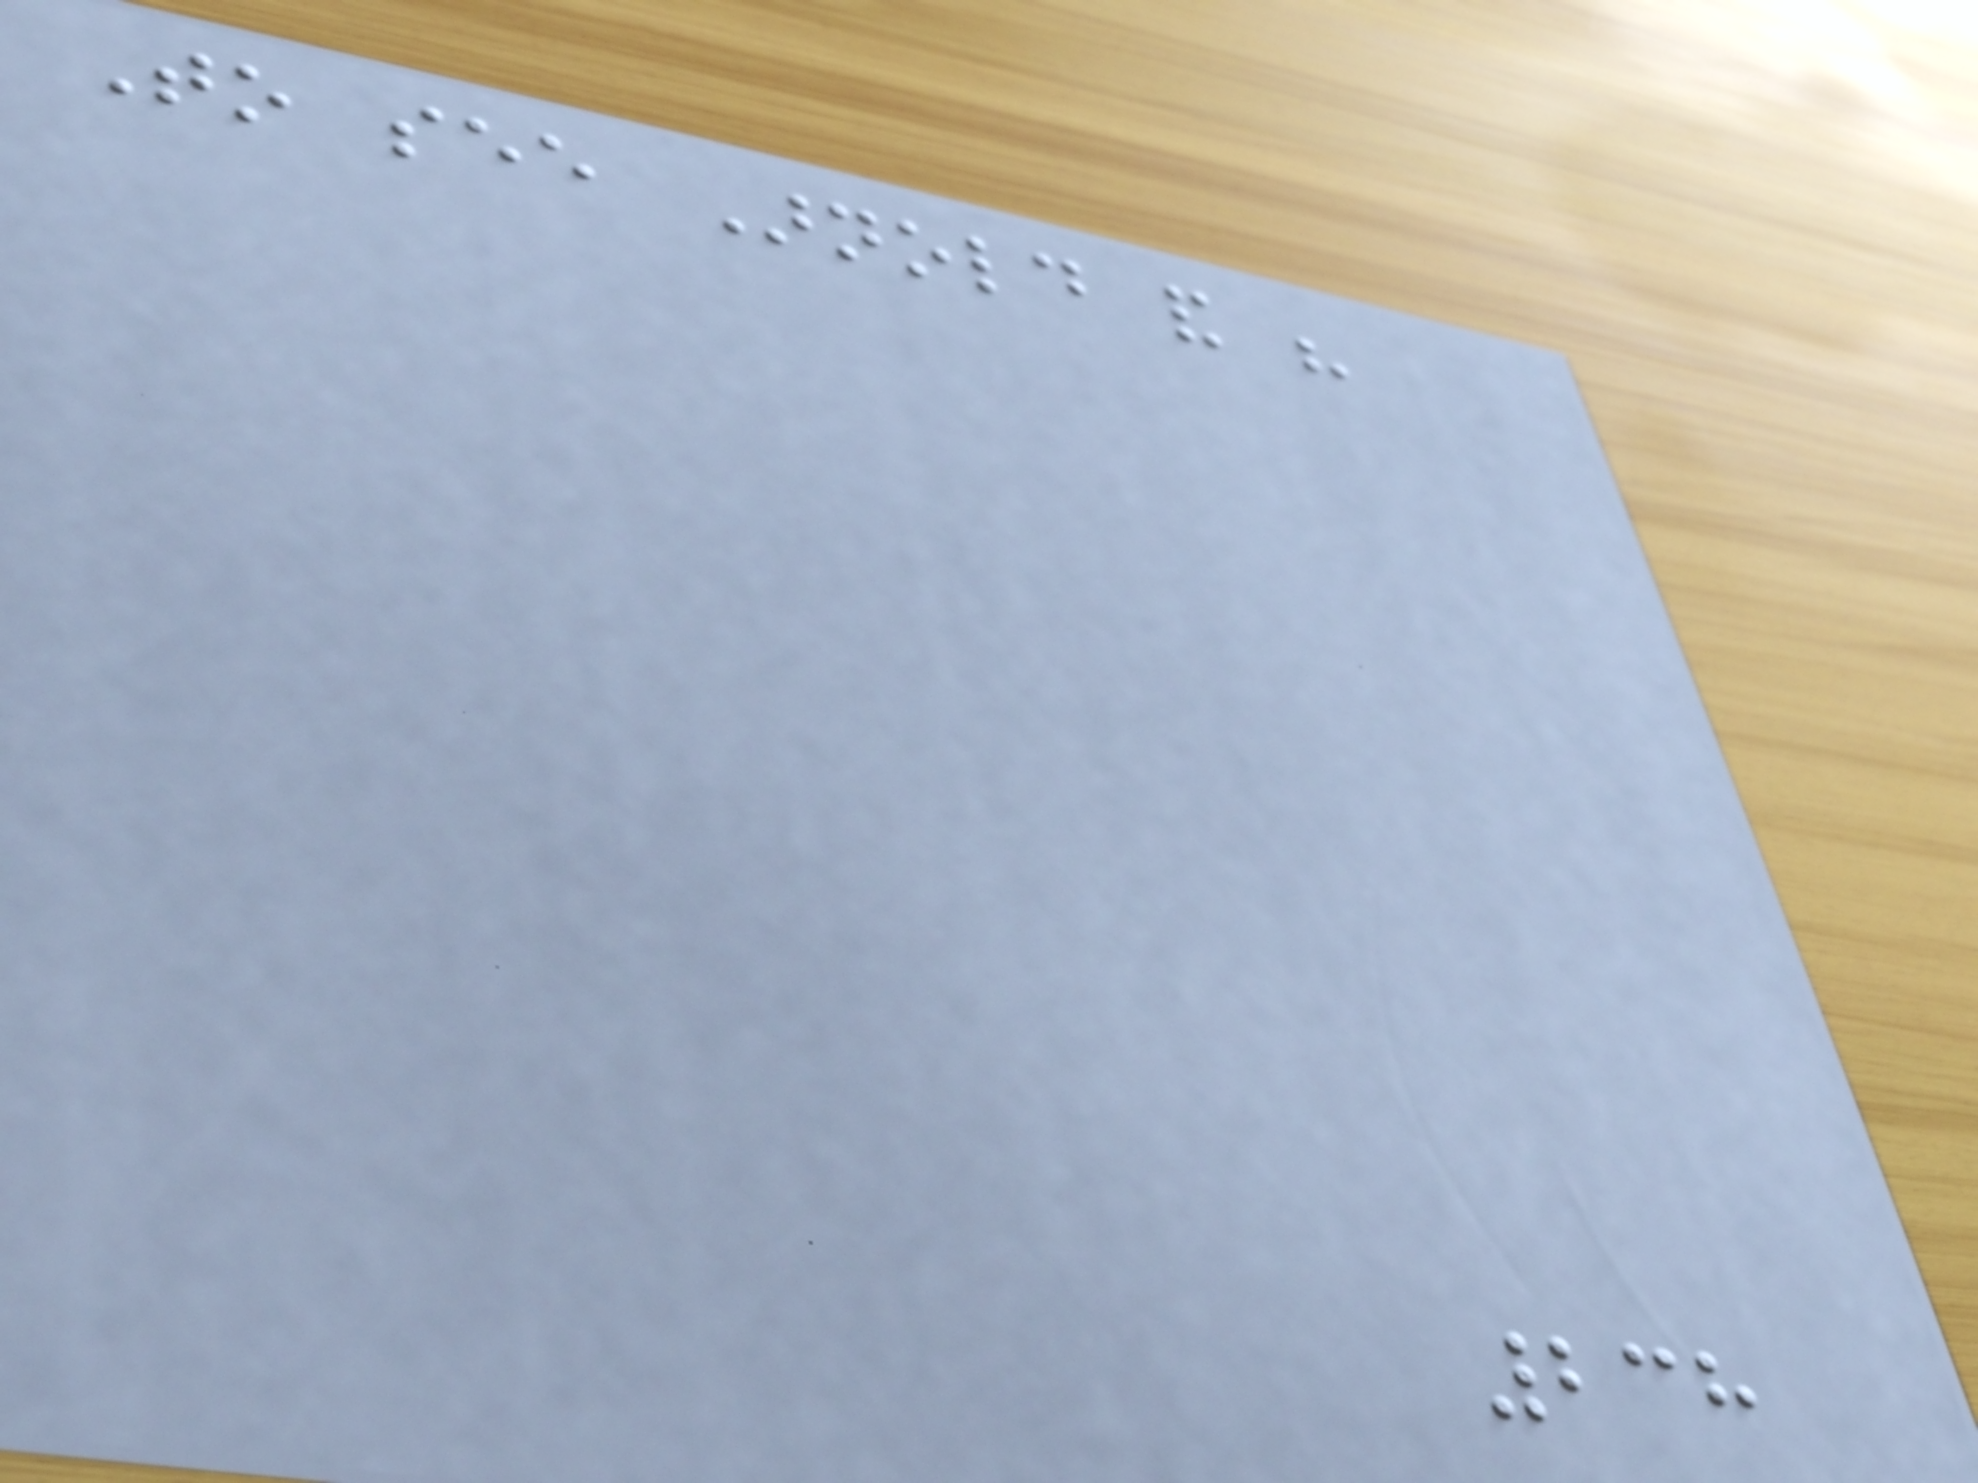To see Arnold and his
238
